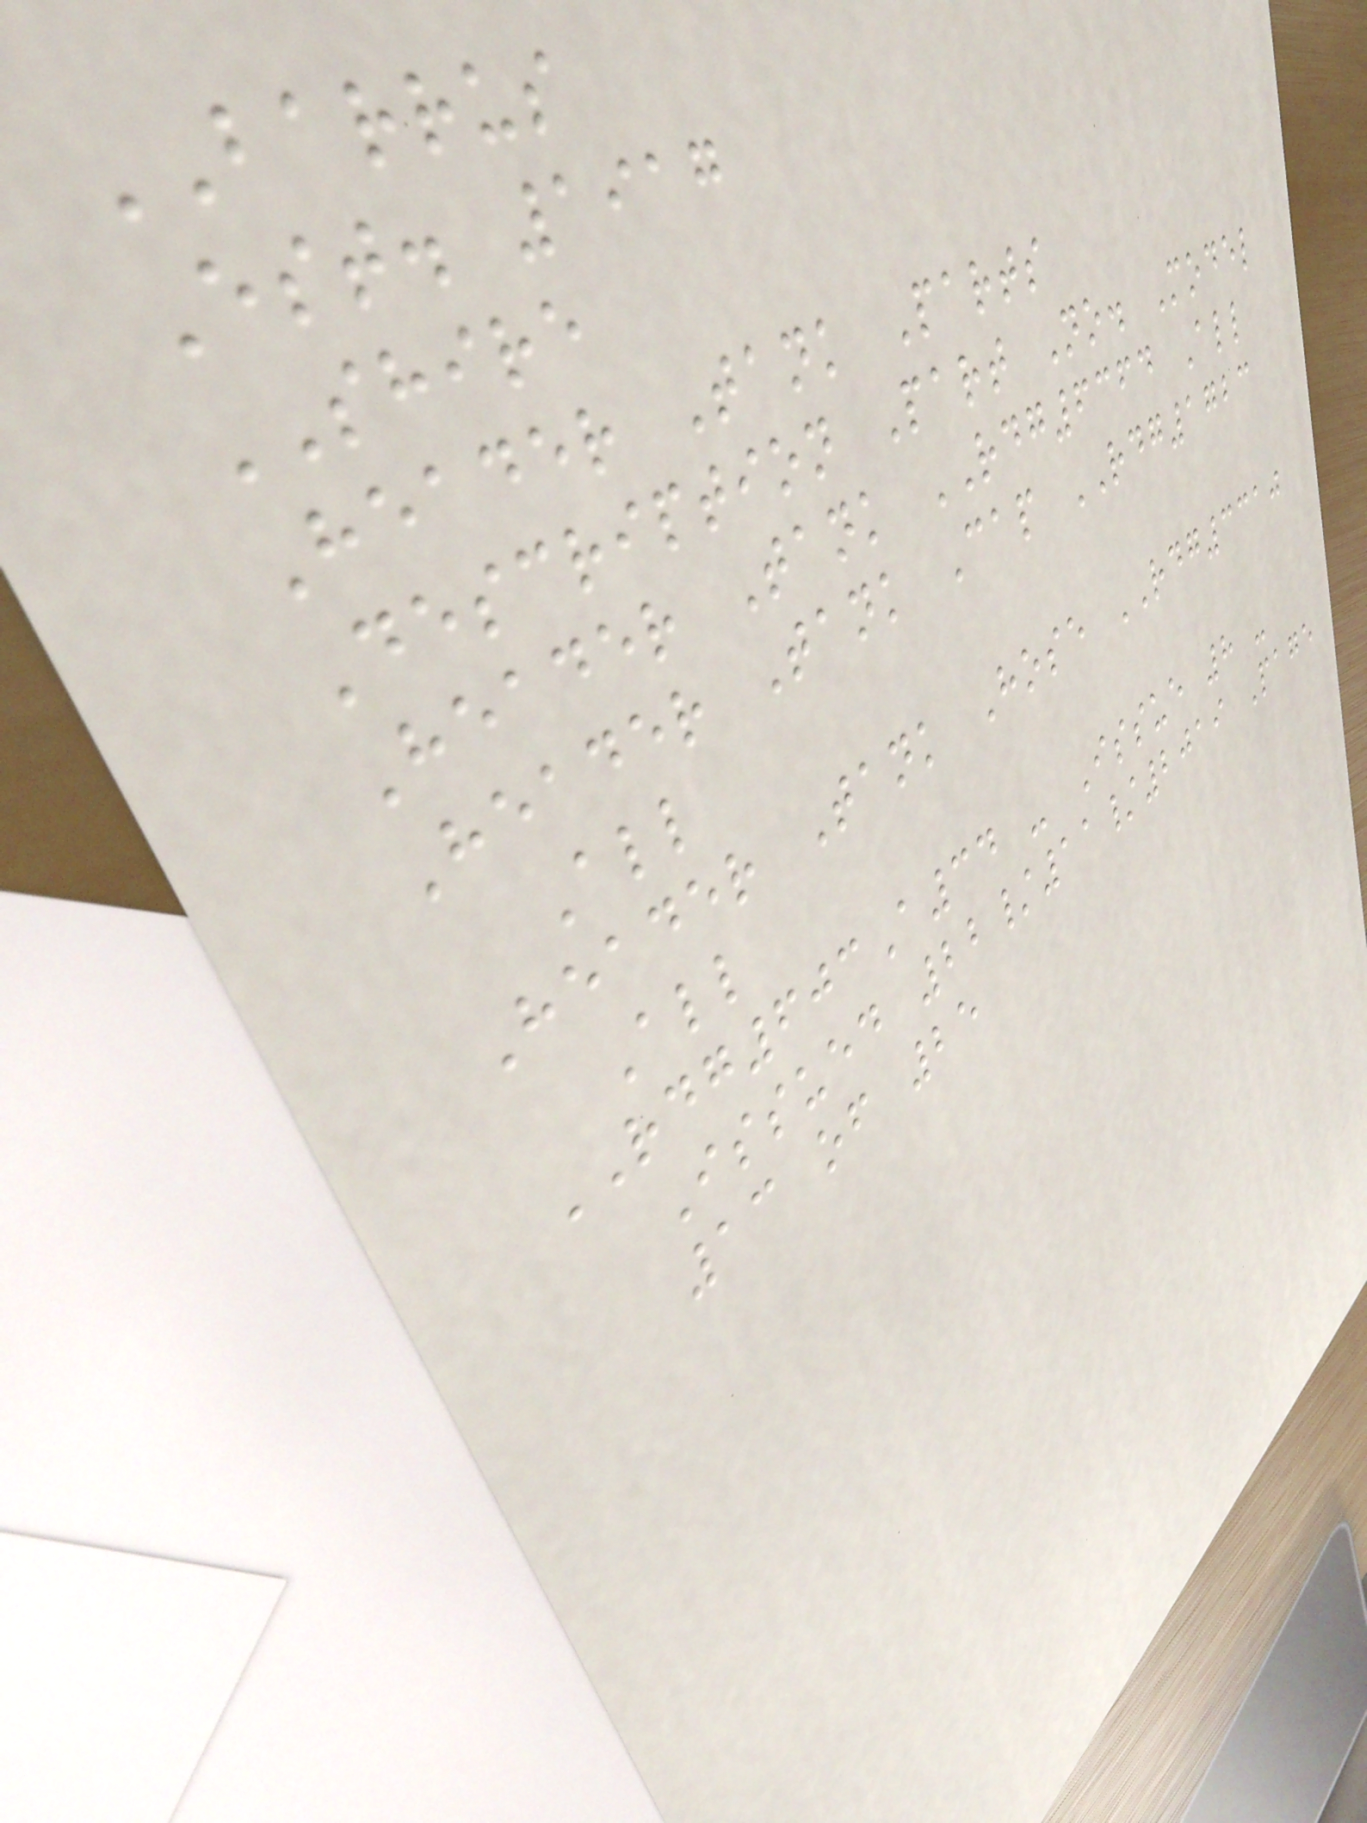BARRUS
Est. 1917
SHIRE
Header Tank Parts
Description Part No. Model
Header Tank RDG6364 All
Header Tank Cap RDG1723
All
Header Tank Hose RDG3310
All
RDG603A34 - Issue 8 -
Issued 22/11/2019 Page
13 of 25
